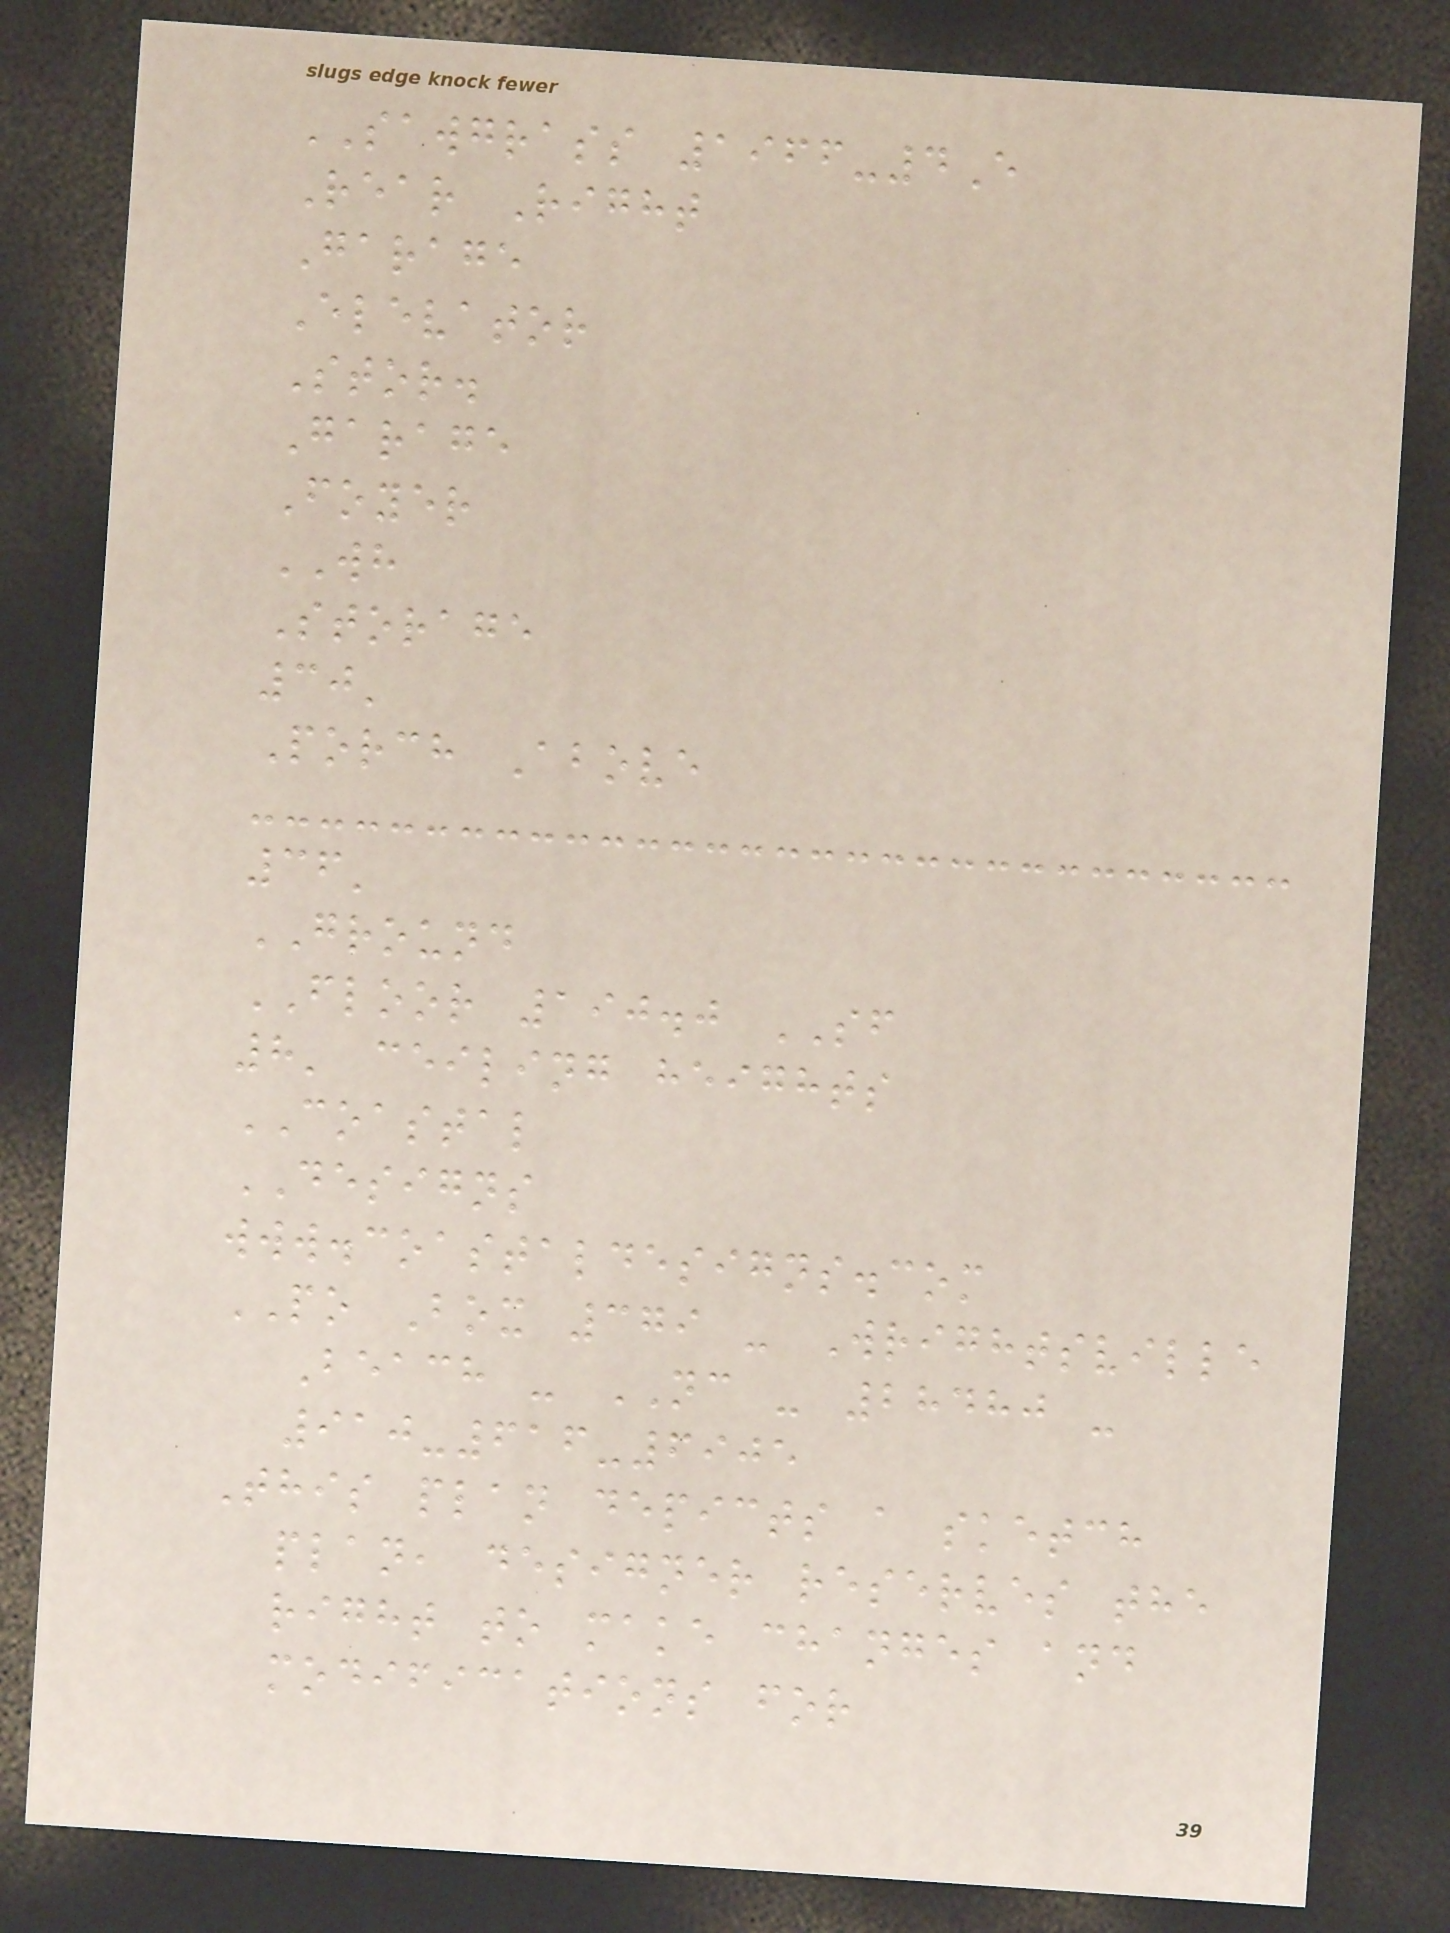SAWGRASS 1966-4E
Rear Right
Garage
Elevator
Stor.
Garage
Foyer
WH
Storage
30'
Porch Above
36'
GROUND
FLOOR 190.0 SF
8' ceiling heights
COASTAL
DESIGNS
www.coastaldesigns.com
PO Box 379 - Wrightsville
Beach - NC - 28480 -
910-616-6905
This plan depicts a sketch
plan, designer reserves the
right to make changes and
modifications for
